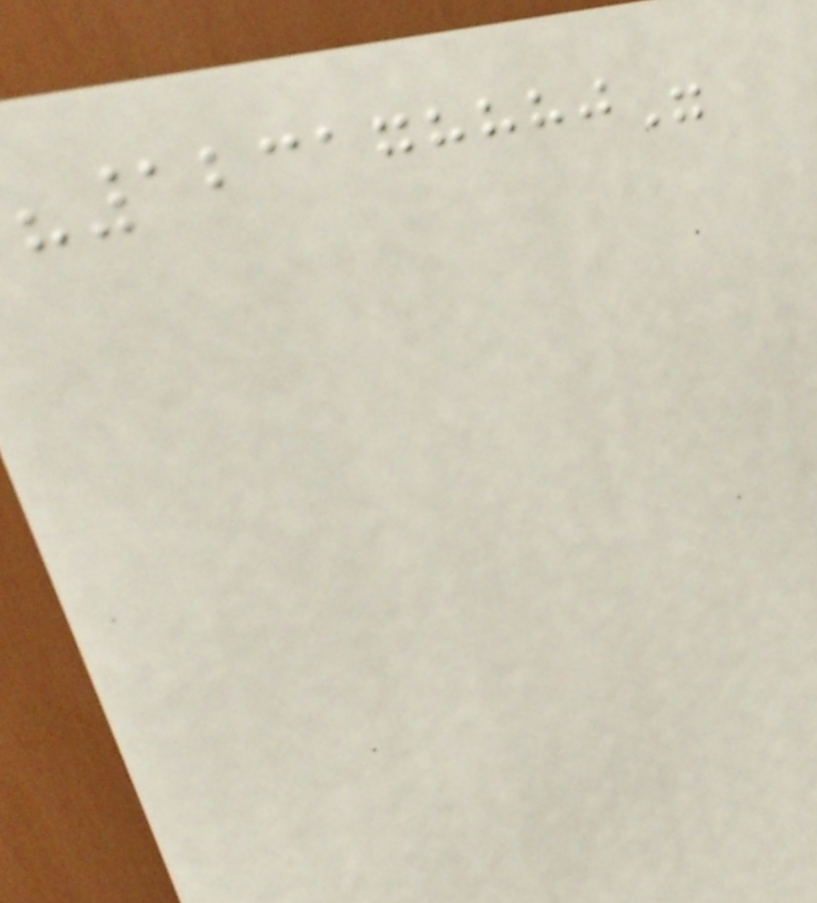"123178880"
